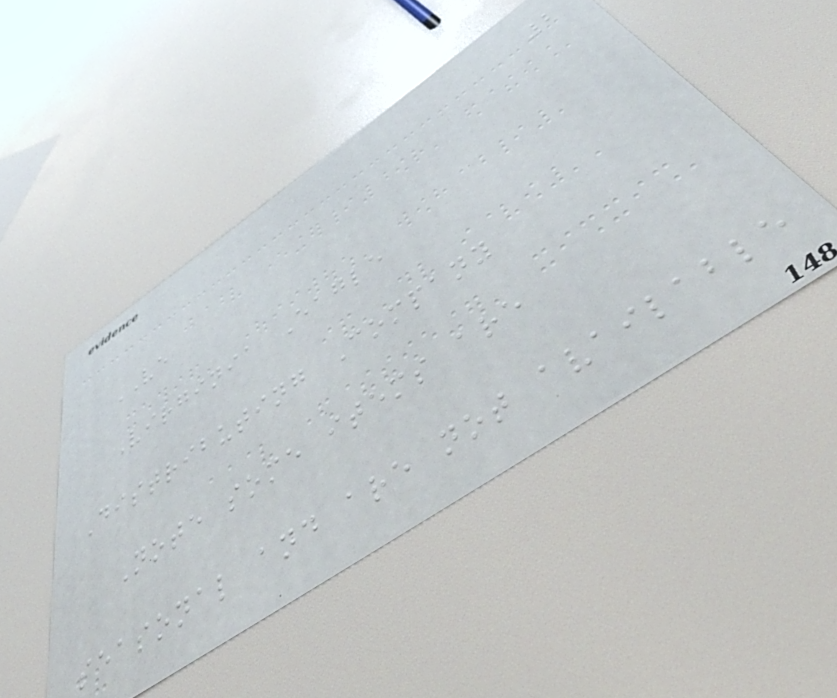2
VE
Virginia Eagle
Distributing Company
Note some items are
seasonal and are not available
